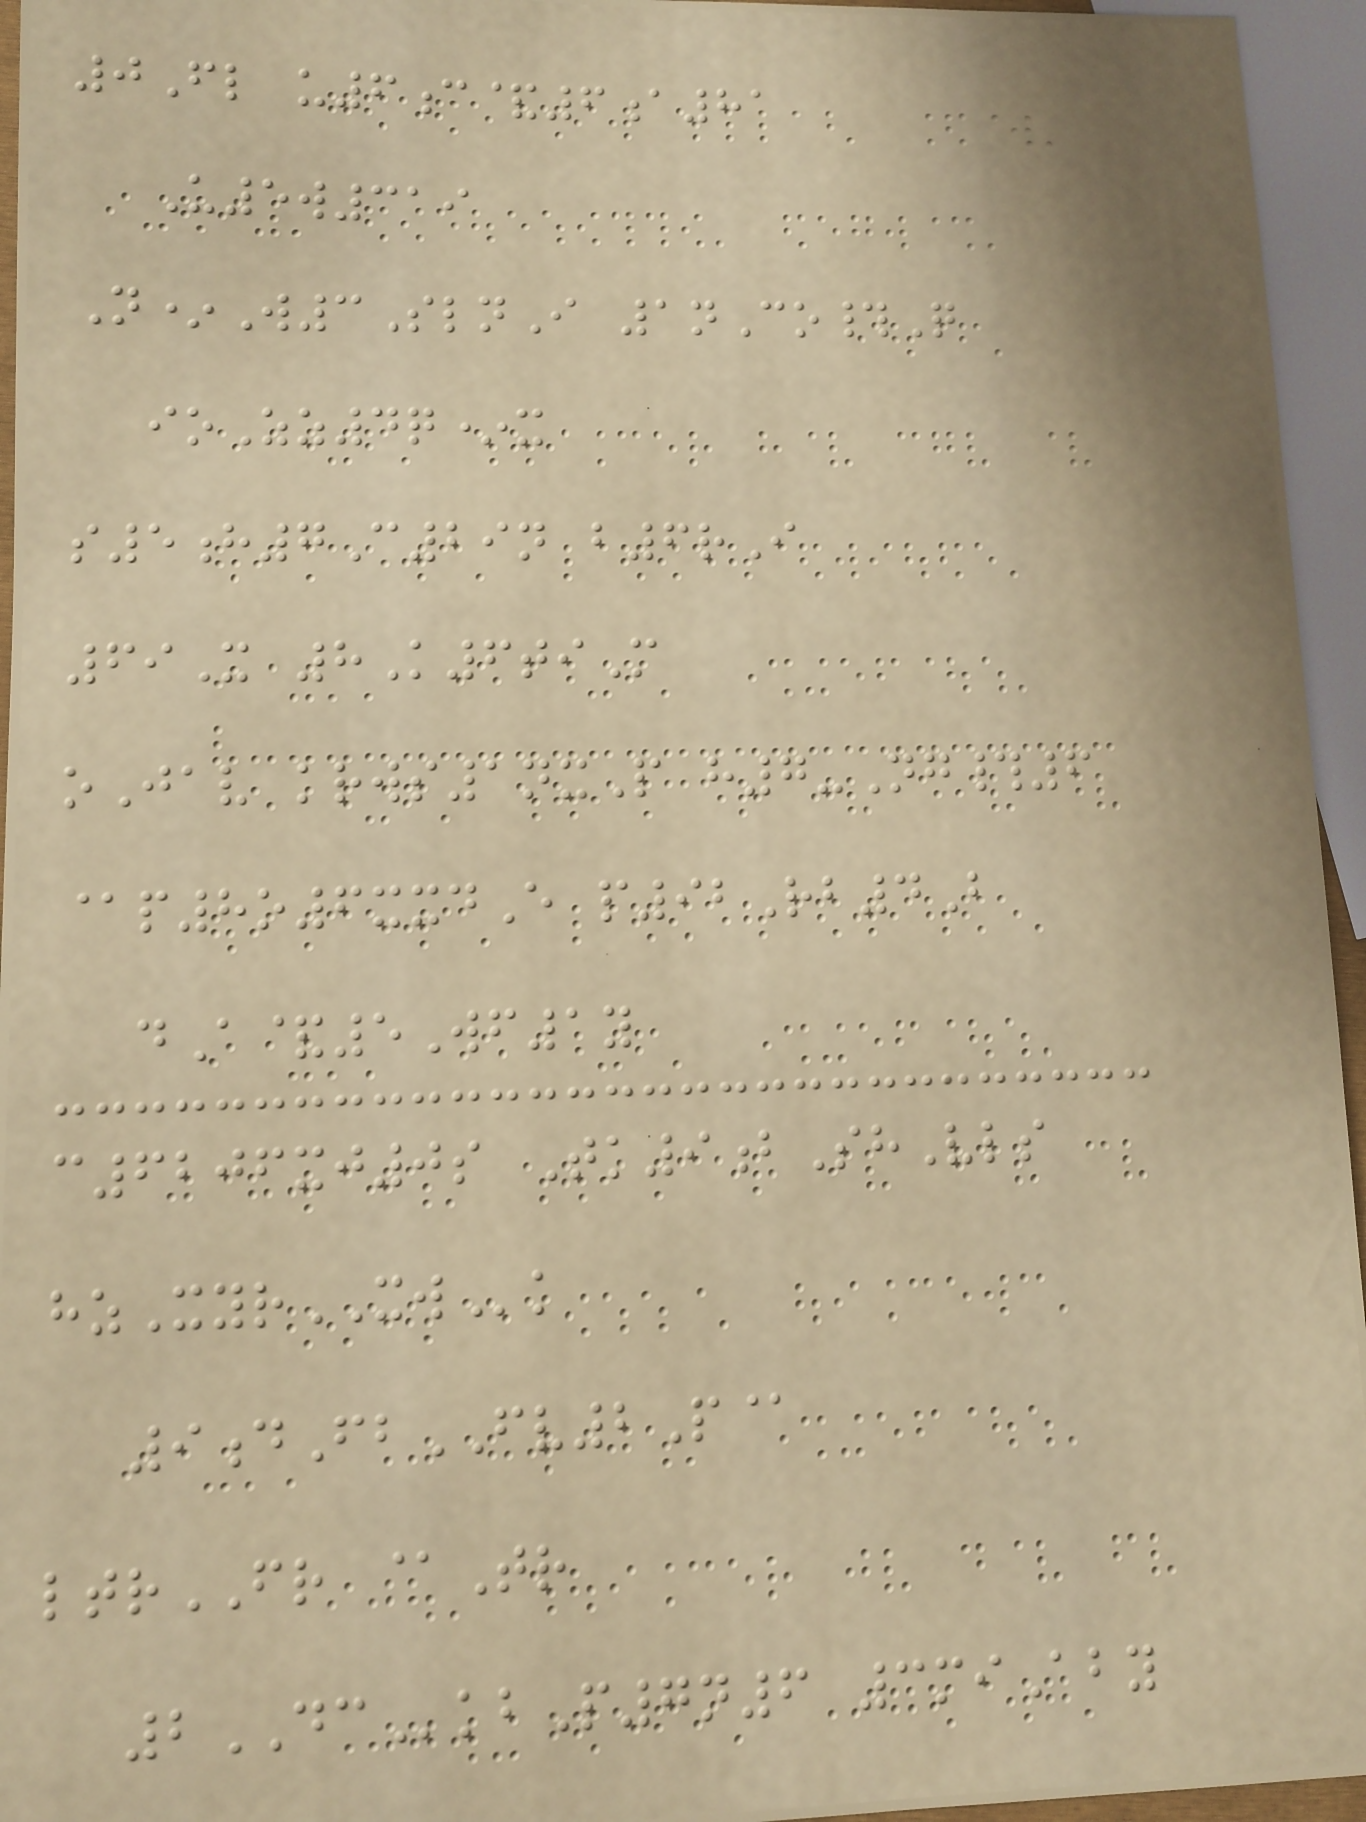0Fl u6c&6a81
U5w319
N*W3SlnI 1nCo#Q
ioZz4q*x
s5h7C29n b6rI
69X 8K6tiM
oJav krws1nxP h7-Ng#6
@p8o6xxdE p92Rb4B
dA&5Wf1y
c6206xj0s Tk9bShVls
hzXyrXWk
9dFbFV2P@
ltrFR @Tr
2DCkbP7n6 3miAby
